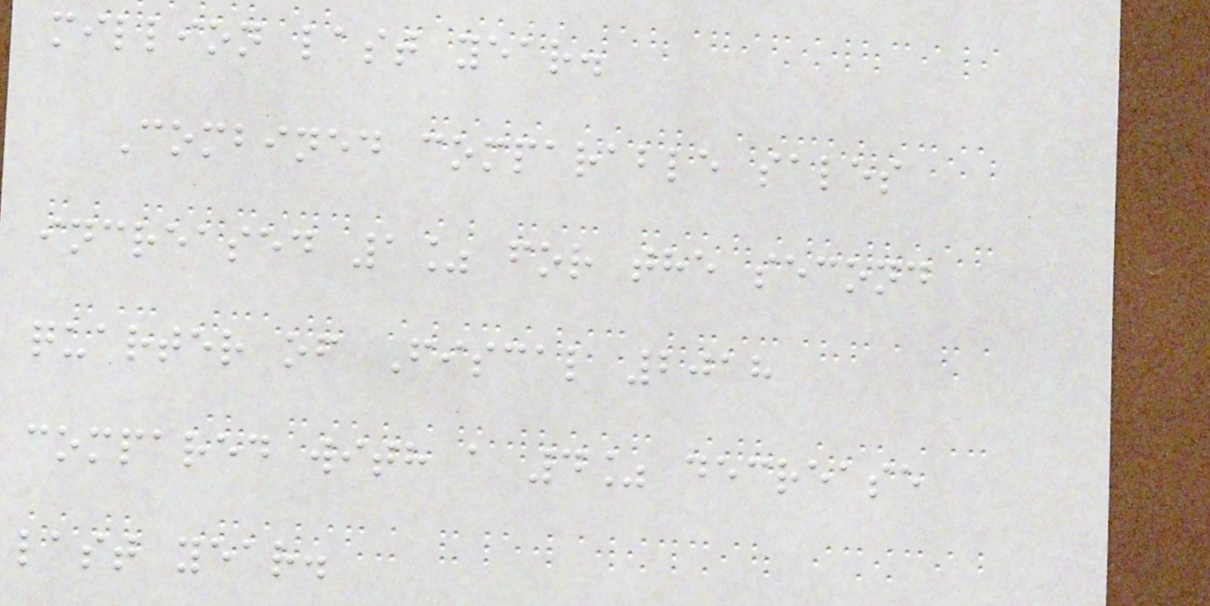million last year.
Combined comparable sales
increased 1% for the second
quarter of Fiscal 2018
compared with a 4% decrease
last year.
